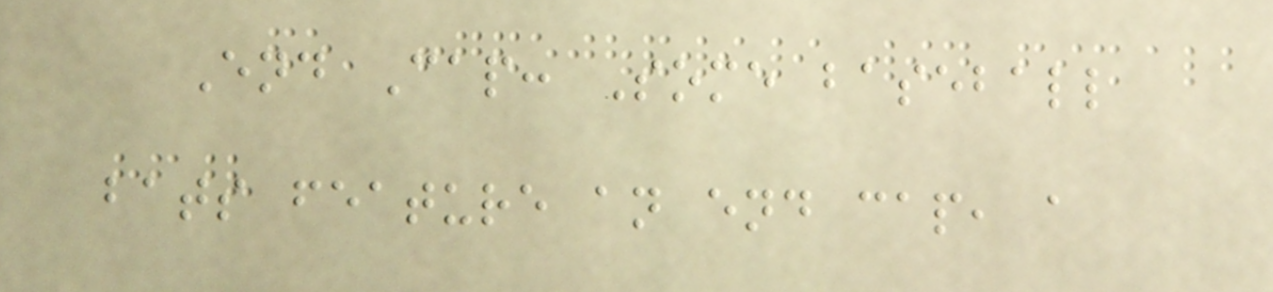End Cap: Some baseball
bats feature an end cap, a
